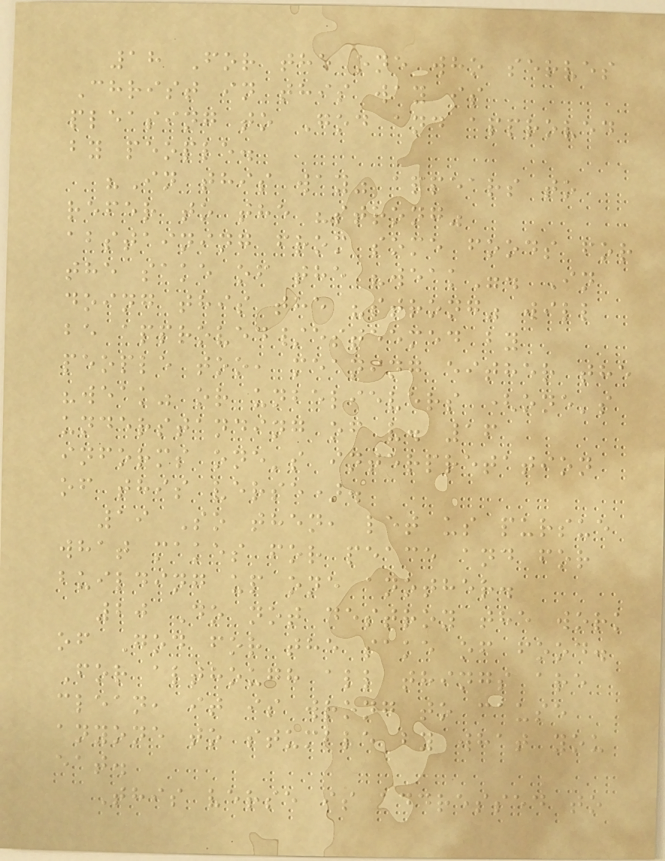18 For the one who serves
Christ in this way is
pleasing to God and approved
by people.
"In this way" appears to
refer to the "strong"
abstaining from some foods for
the sake of the "weak". In
doing this the "strong" will
be approved/esteemed by
people too, meaning either the
"weak" or unbelievers (one's
understanding of v. 16
informs one's interpretation
of this verse).
19 So then, let us pursue
what makes for peace and for
building up one another.
20 Do not destroy the work
of God for the sake of food.
For although all things are
clean, it is wrong to cause
anyone to stumble by what you
eat.
This verse is addressed to
